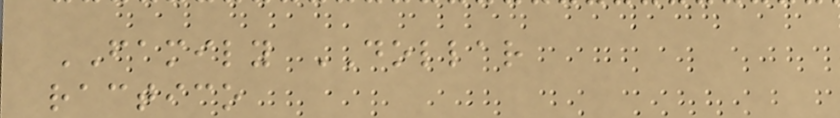FAMILY DOLLAR
ractico
